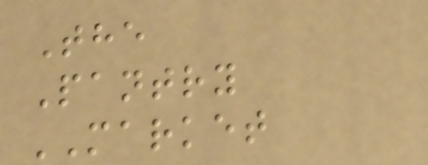The
Pantry
MARKET
